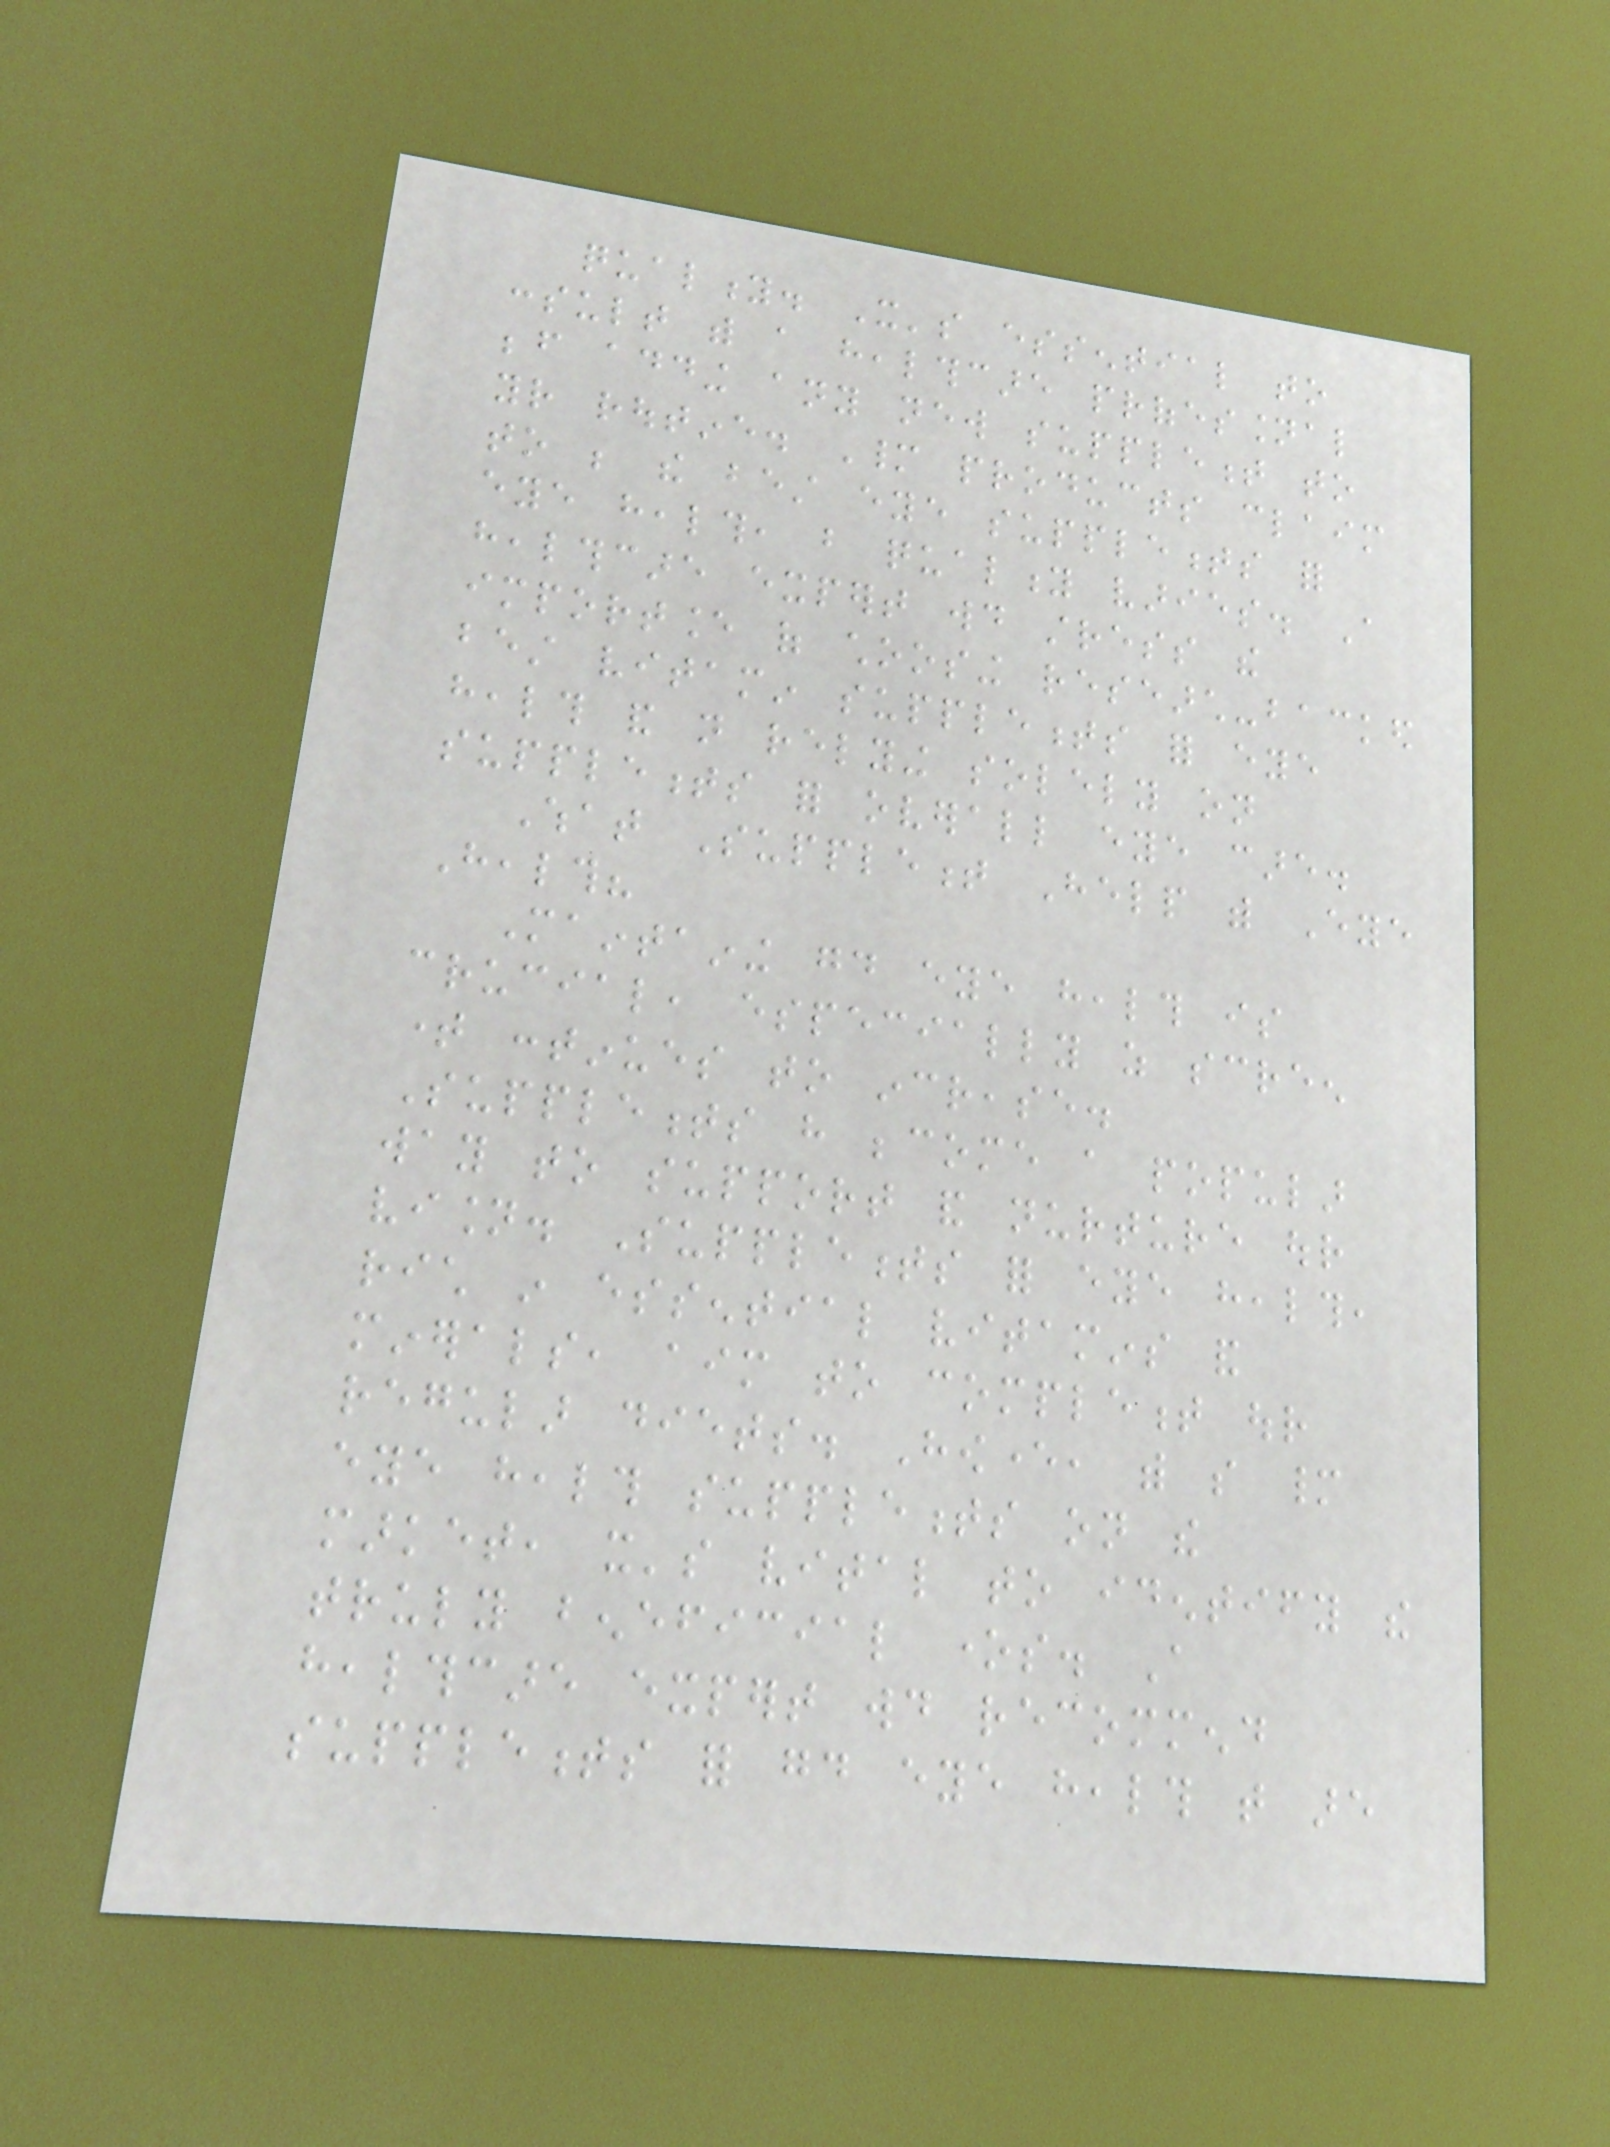quality. It's essential to
consult with a healthcare professional
before adding any new supplement to
your routine. Many products claim
to be the best eye supplements for
eye health, but quality varies. A
healthcare expert would stress the
importance of choosing research-backed
best vitamin supplements for eye
health and not relying solely on
supplements for overall eye care.
What Supplement Help with Eye
Health?
Maintaining good eye health is
crucial, especially as screen
time continues to increase.
Supplements have become a popular
way to support and nurture our
vision. Supplements for eye health,
rich in essential vitamins and
minerals, aim to complement our
regular diets. However, with so many
eye health supplements on the
market, it's vital to identify the
truly beneficial ones. A
healthcare expert would recommend
supplements for good eye health that are
